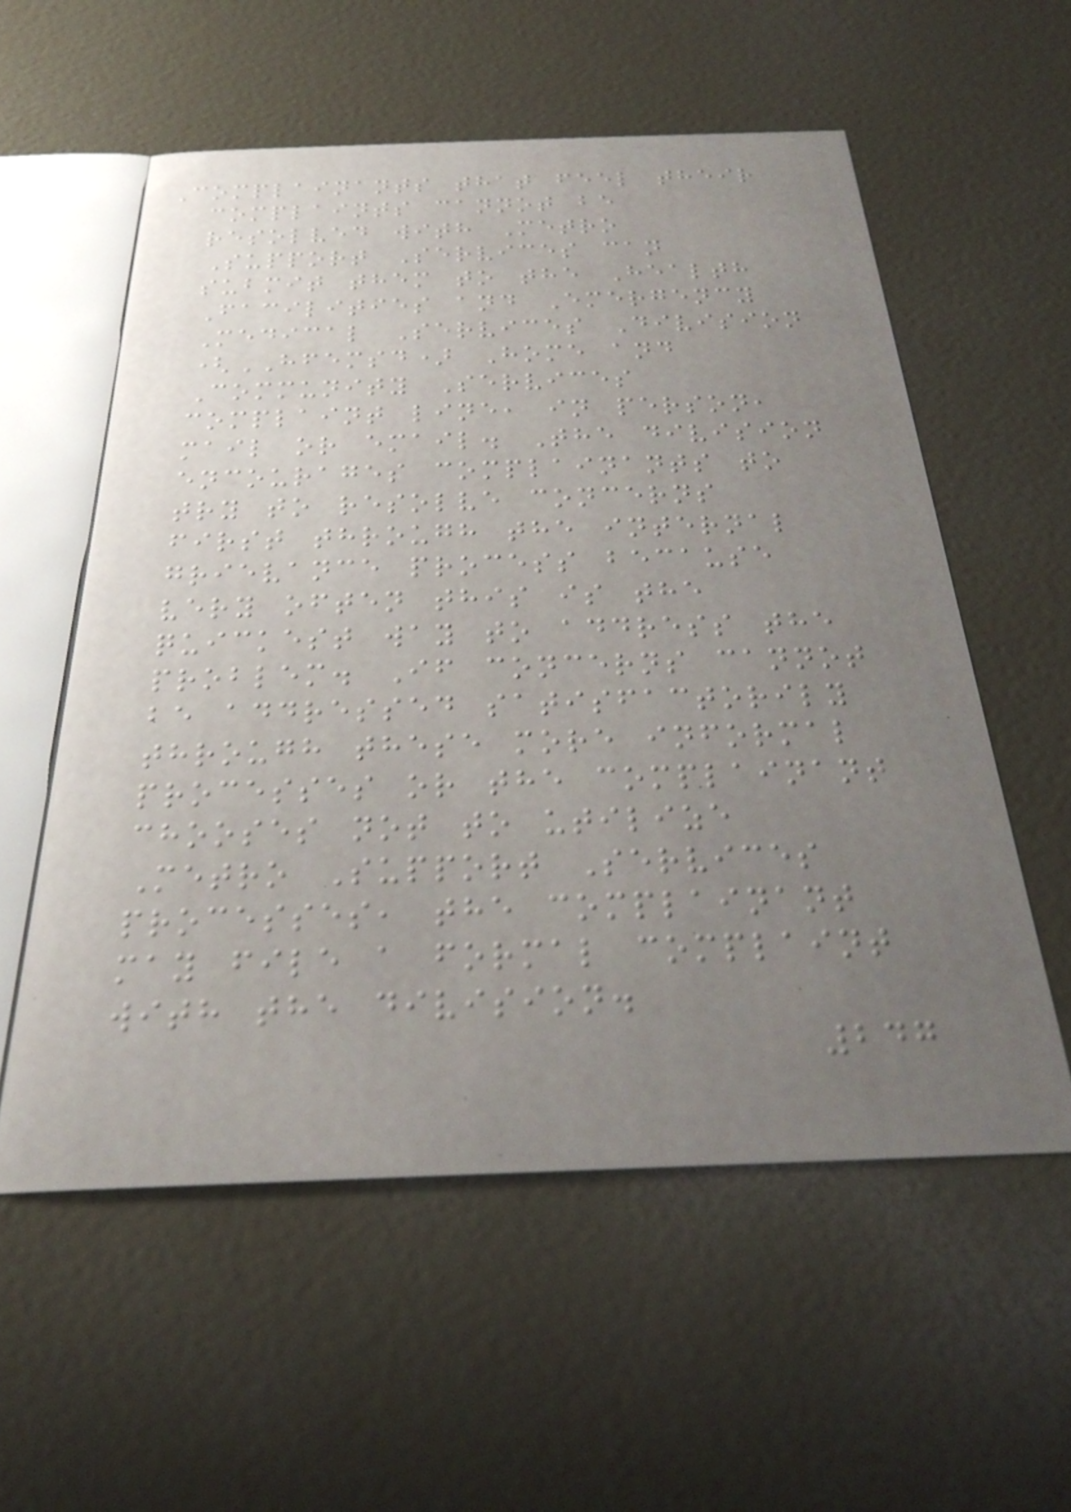Complainants that feel their
complaints cannot be
resolved with Metro
Support Services can
submit them to the Health
Facilities and Emergency
Medical Services Division
(HFEMSD) Home and
Community Services
complaint line, in person,
mail or email. The division
encourages complainants to
try to resolve concerns
first through the internal
grievance process because
very often this is the
quickest way to address the
problem. If concerns cannot
be addressed satisfactorily
through these more informal
processes or the complainant
chooses not to utilize
Metro Support Services
processes, the complainant
may file a formal complaint
with the division.
247
